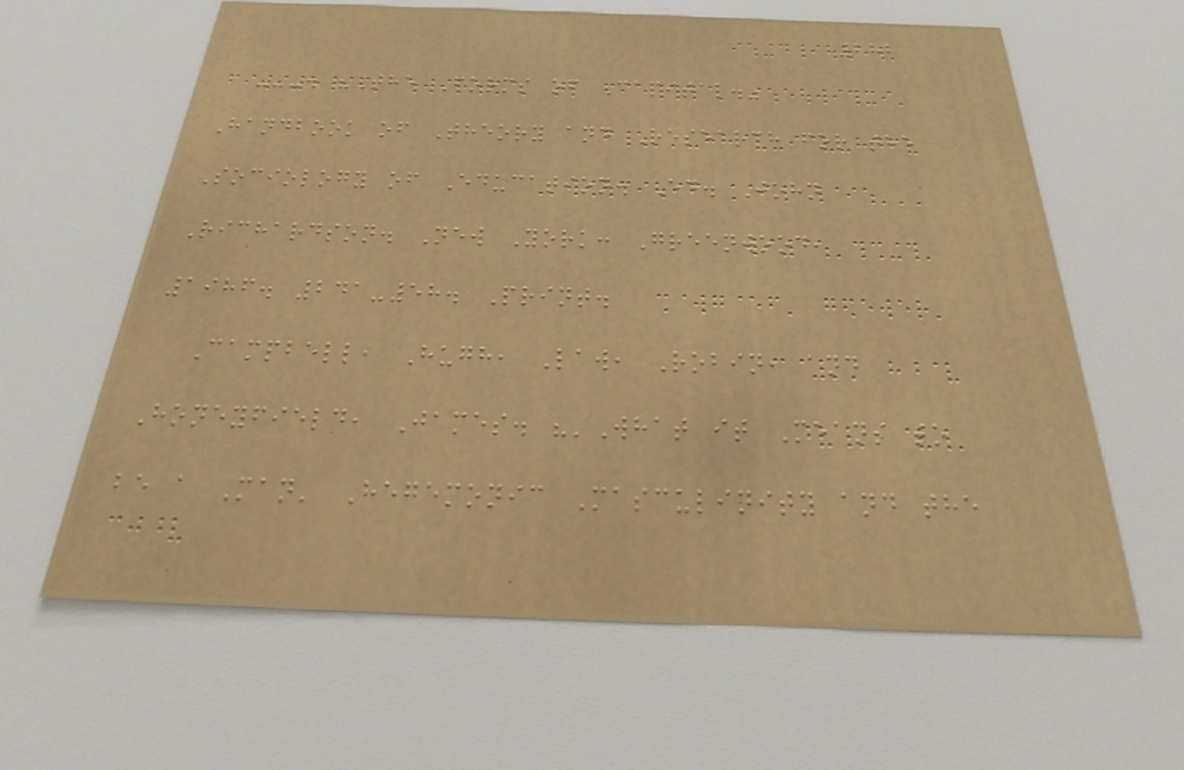282
---. "The Forms of Capital."
Handbook of Theory and Research for the
Sociology of Education. Ed. John
Richardson. New York: Greenwood,
1986. 241-58. Print.
Campbell, Hugh, Law, Robin, and
Honeyfield, James. "'What it Means to
be a Man' Hegemonic Masculinity and the
